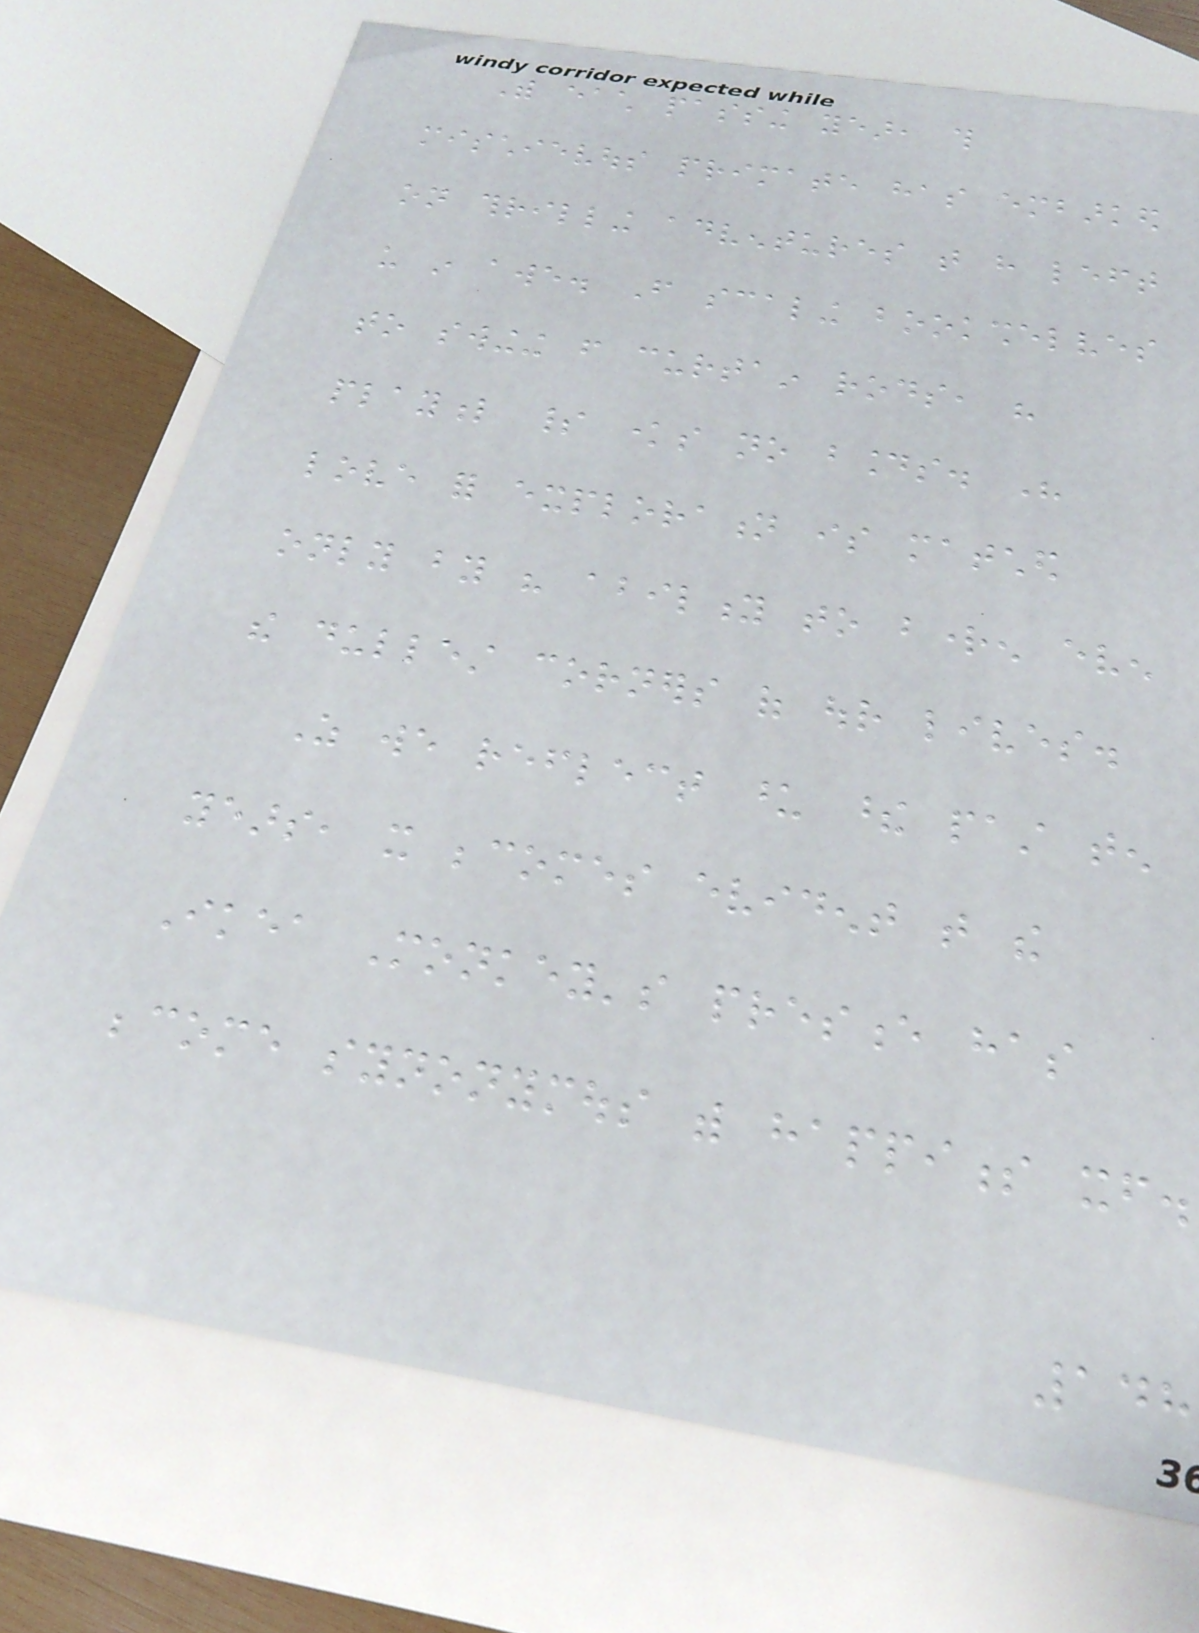With each passing year, this
mischievous primate has embarked
on thrilling adventures that have left
us in awe. From scaling bookshelves
to swinging from curtain rods, his
playful spirit knows no bounds. His
love for exploration is matched
only by his ability to brighten even
the dullest corners of our lives.
As we reflect upon these past ten
years, it becomes evident that the
Ikea Monkey's presence has
become synonymous with happiness itself.
148
